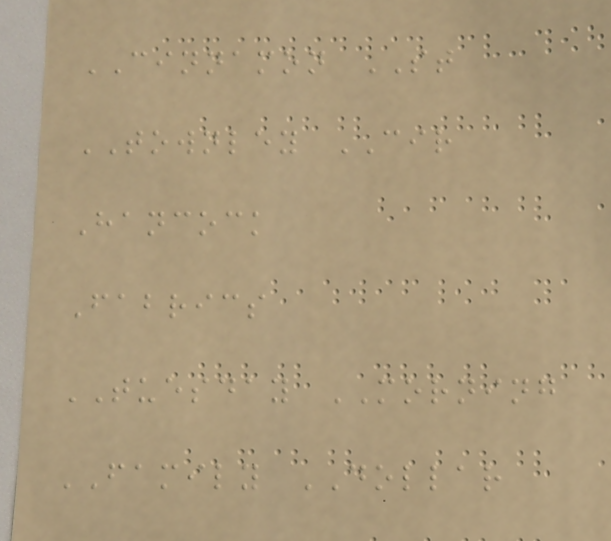CINNAMON ST
TOWNLEY CIR
Hancock
Fabrics
TUESDAY MORNING
FAMILY DOLLAR
